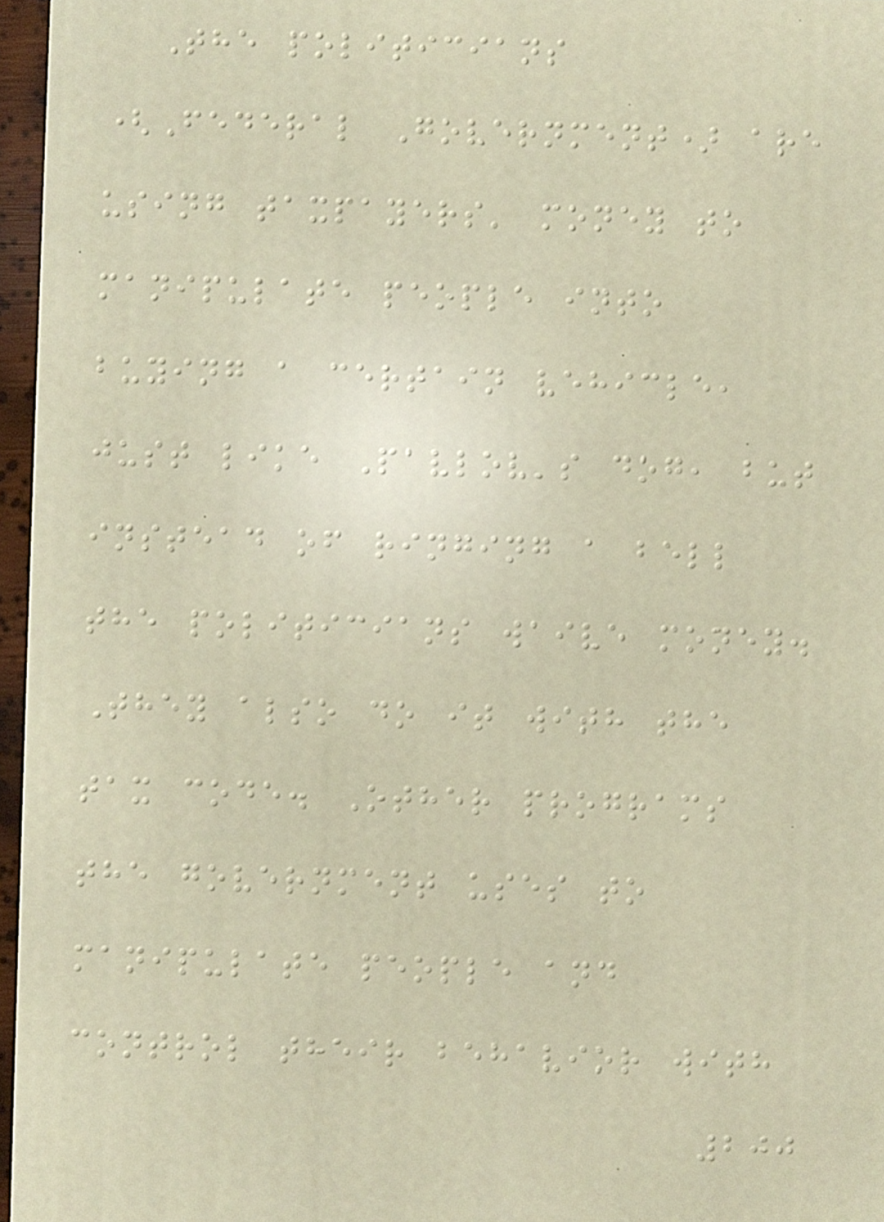The politicians
(Federal Government) are
using taxpayers' money to
manipulate people into
buying a certain vehicle,
just like Pavlov's dog, but
instead of ringing a bell
the politicians waive money.
They also do it with the
tax code. Other programs
the government uses to
manipulate people and
control their behavior with
200
